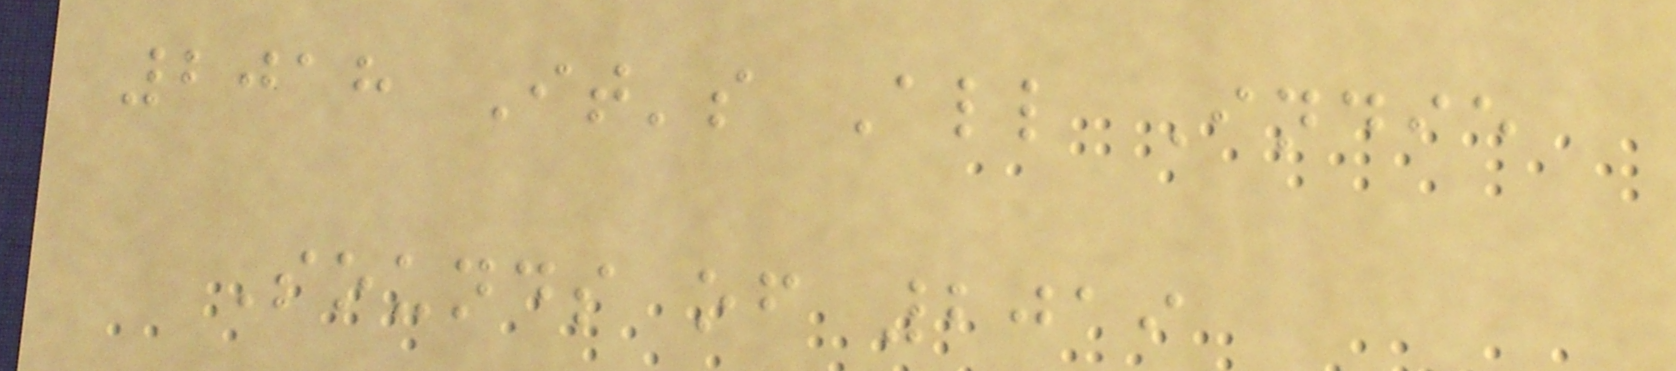2018 It's All Indie
Sounds of 2019
